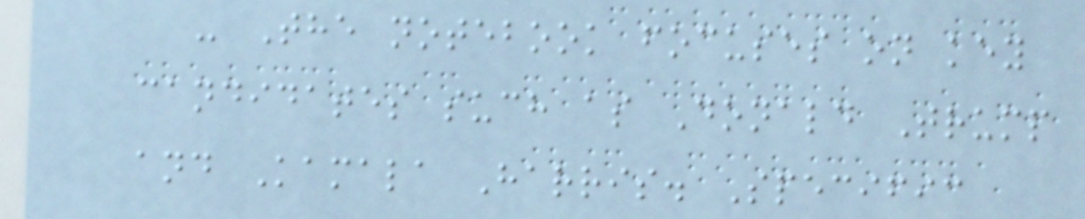- The notebook focuses on key
candidates such as Donald Trump
and Kamala Harris. Specific
